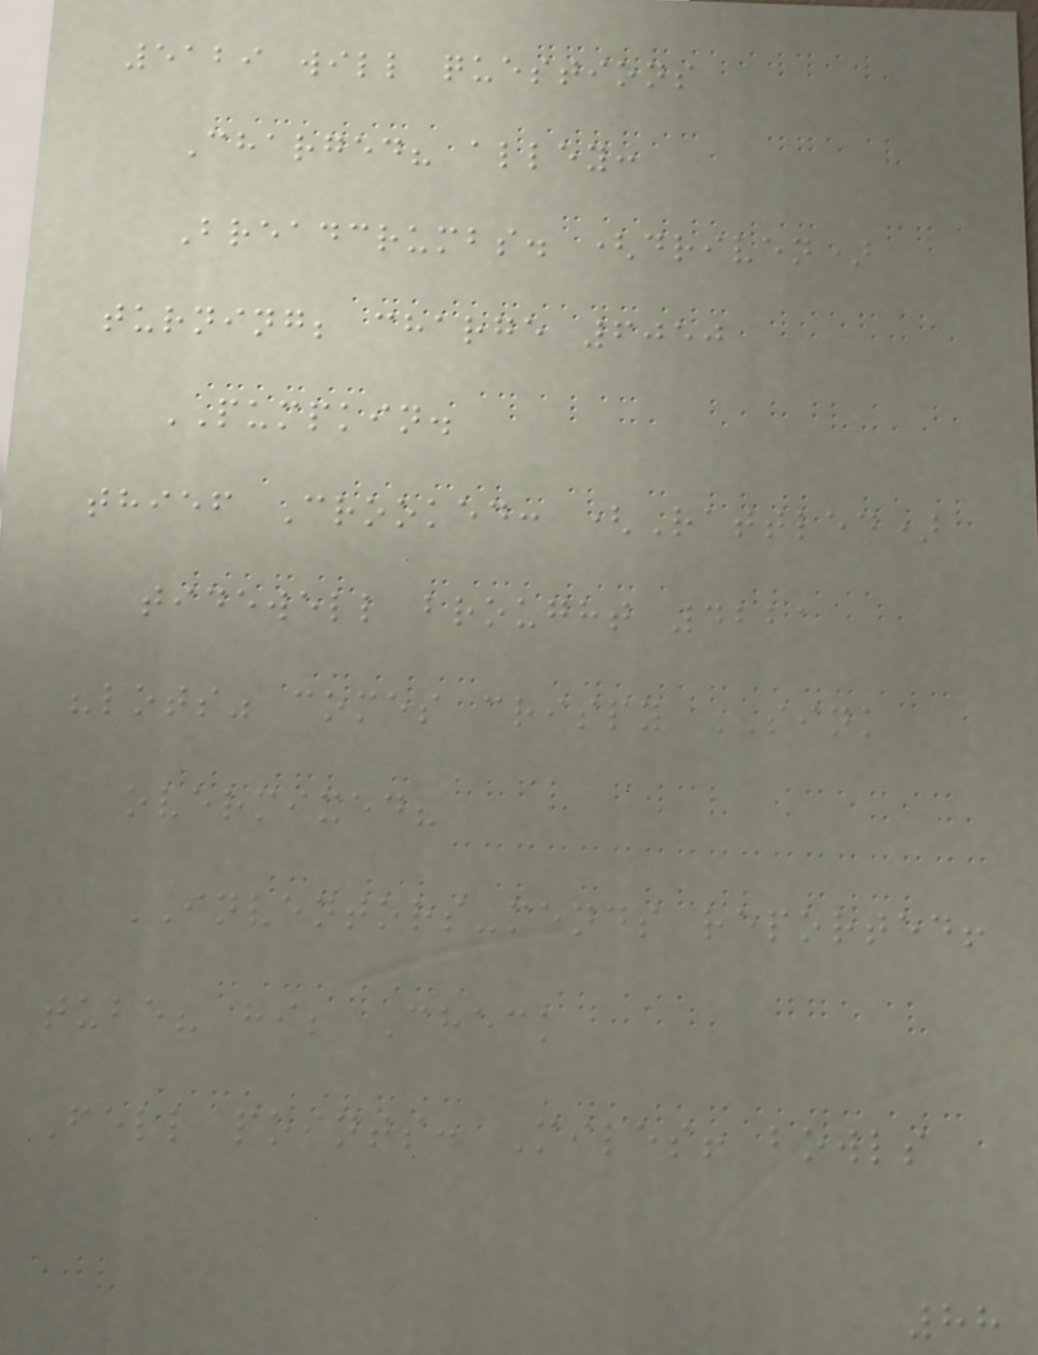5129 will questions
Charged? alley:
Breadcrumbs. (driven)
turning; charge 6050
PUMPKIN.
thief Crooked: (Rattled)
tidewell brought 4221
"lots" comes crispy SINK
overmixed?
INVENTORS-mends reported!
tube? hi; Check
Fell points: Miles! bowls
88
